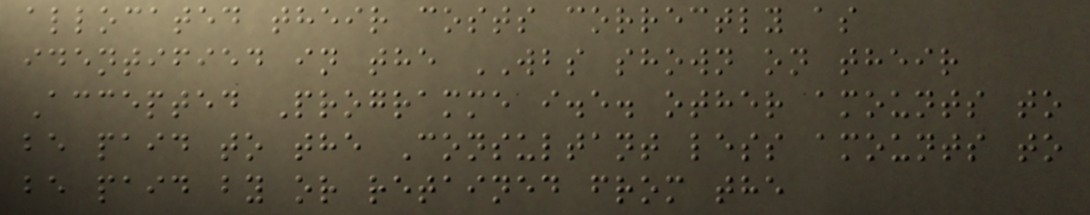allocated their costs correctly as
identified in the WBS shown on their
Accepted Programme i.e. other amounts to
be paid to the Consultant less amounts to
be paid by or retained from the
